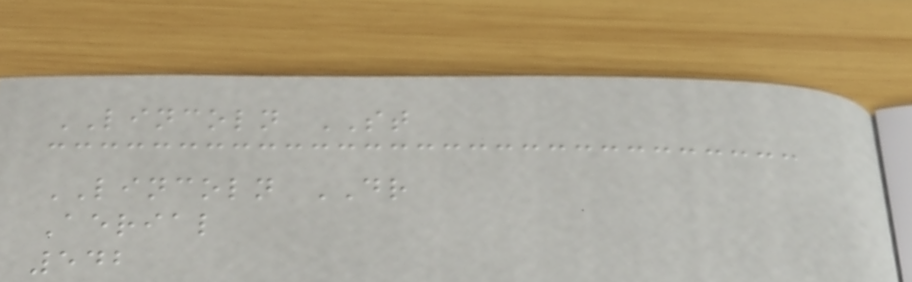LINCOLN ST
LINCOLN DR
Aerial
542
